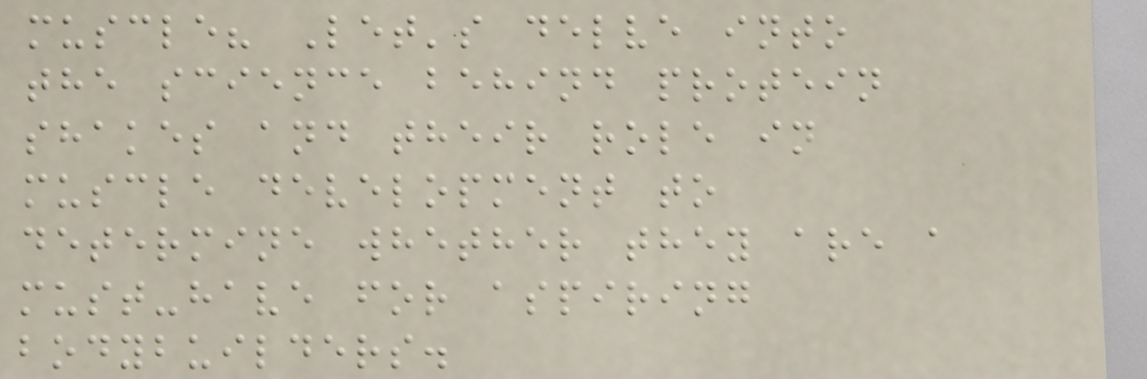muscle? Let's delve into
the science behind protein
shakes and their role in
muscle development to
determine whether they are a
must-have for aspiring
bodybuilders.
